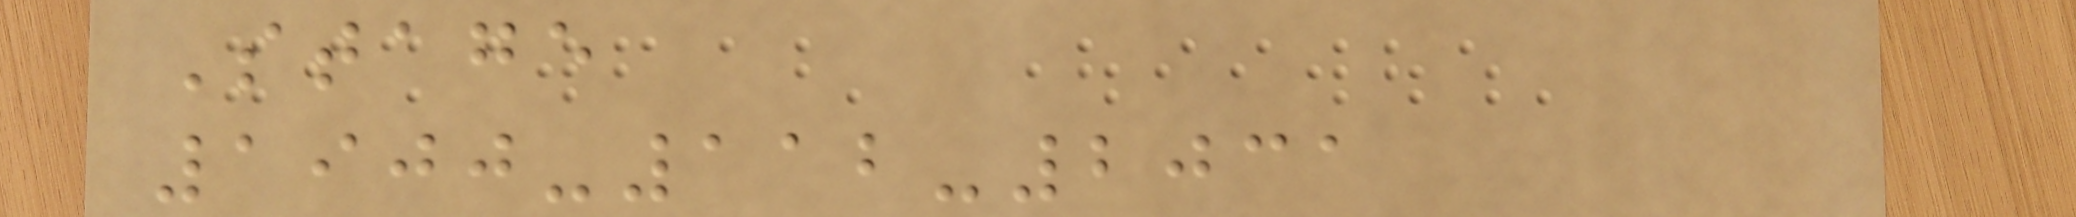Stage
1900-112-2031
